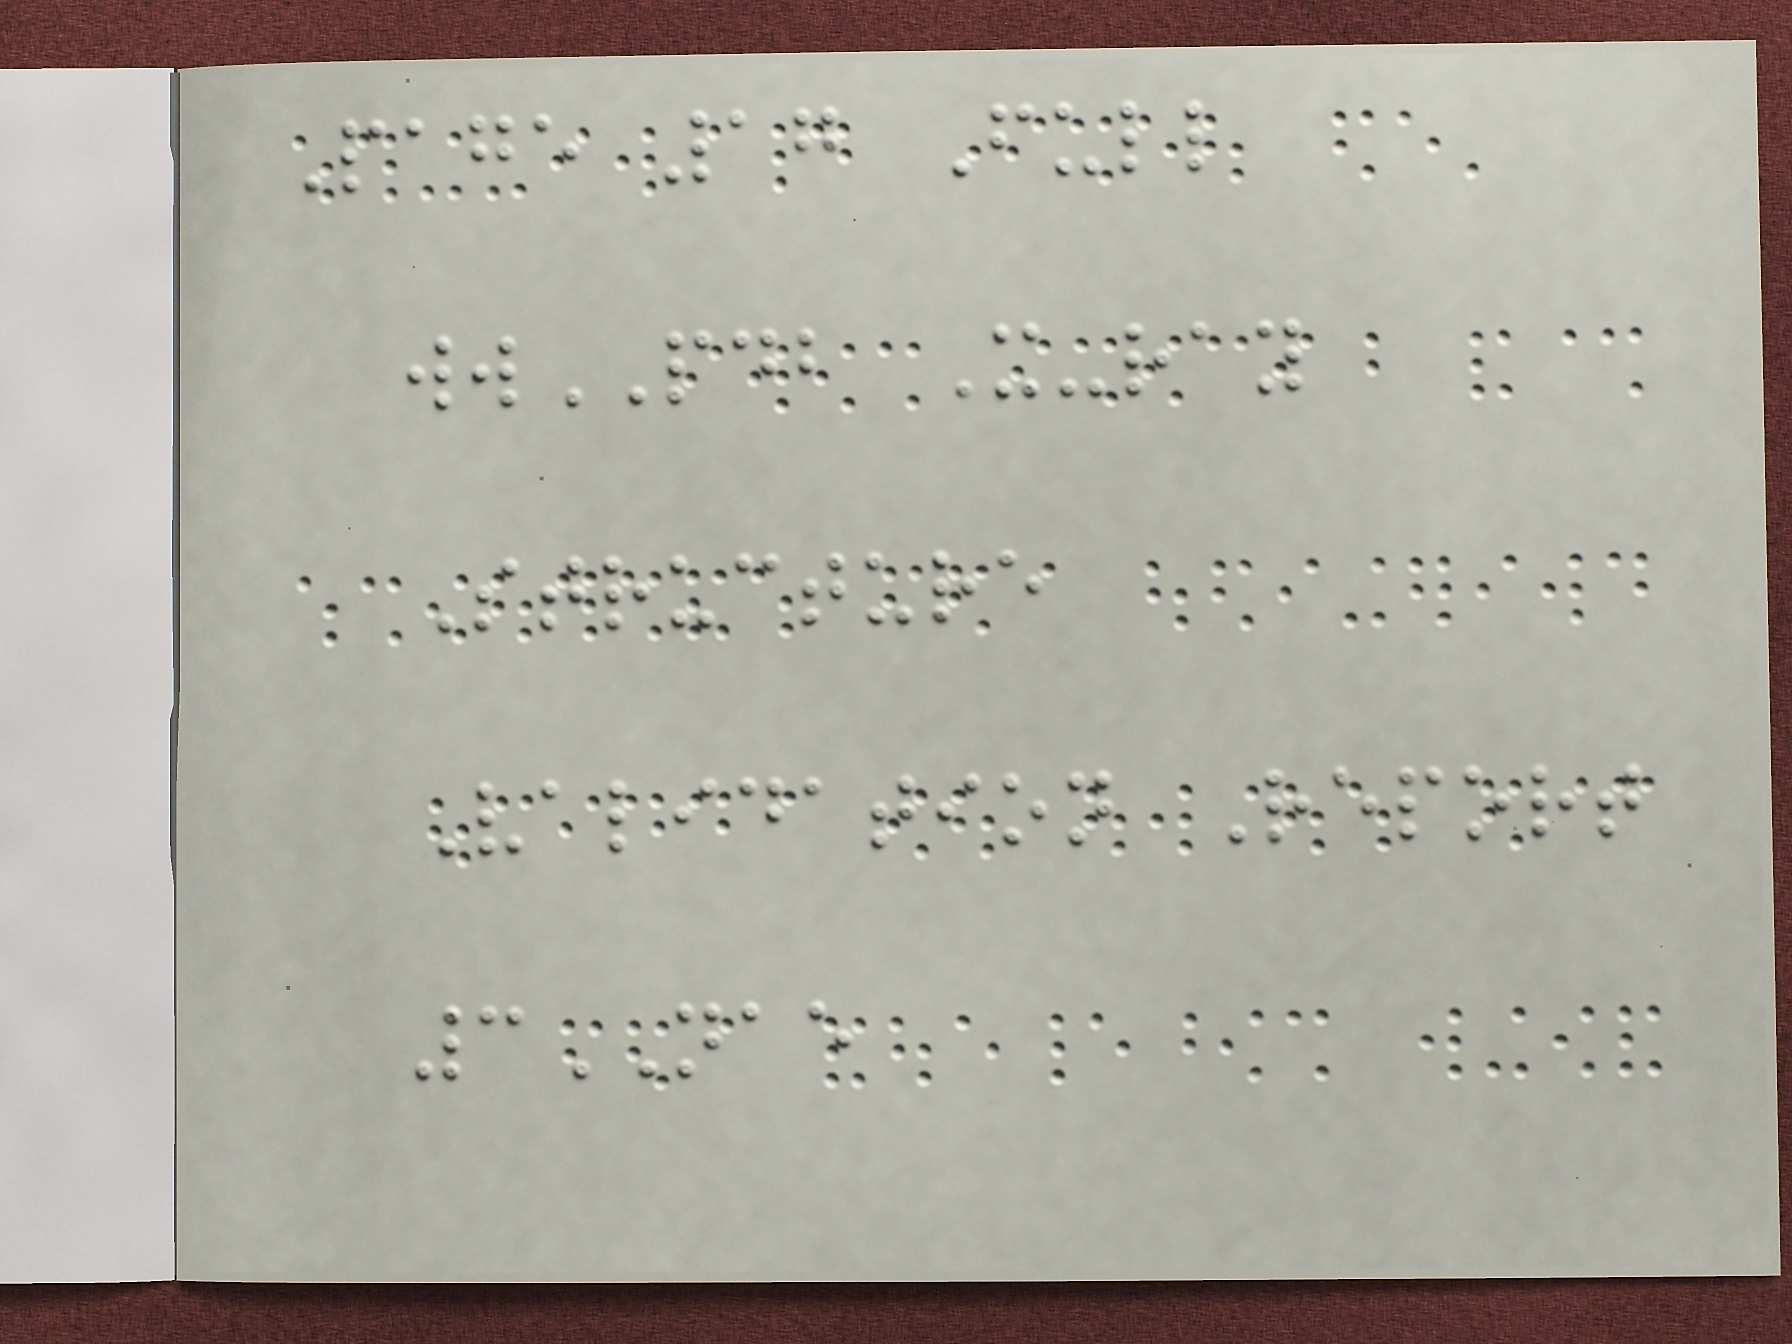Page 17 Full
wwPDB X-ray
Structure
Validation Report
3NAE
